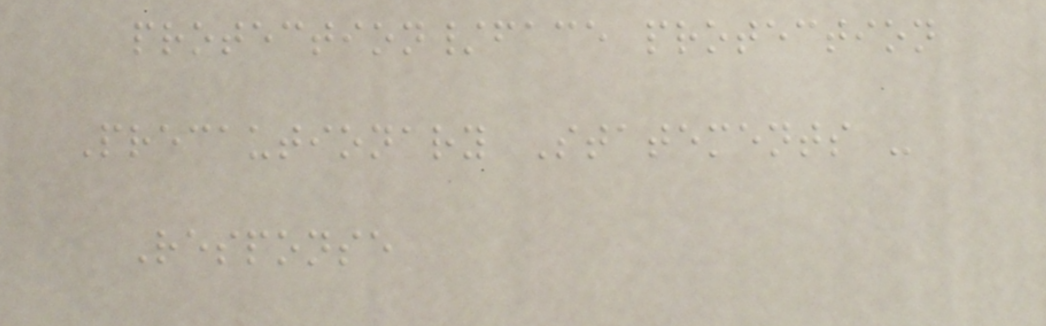protection/face protection
Precautionary Statements -
Response
